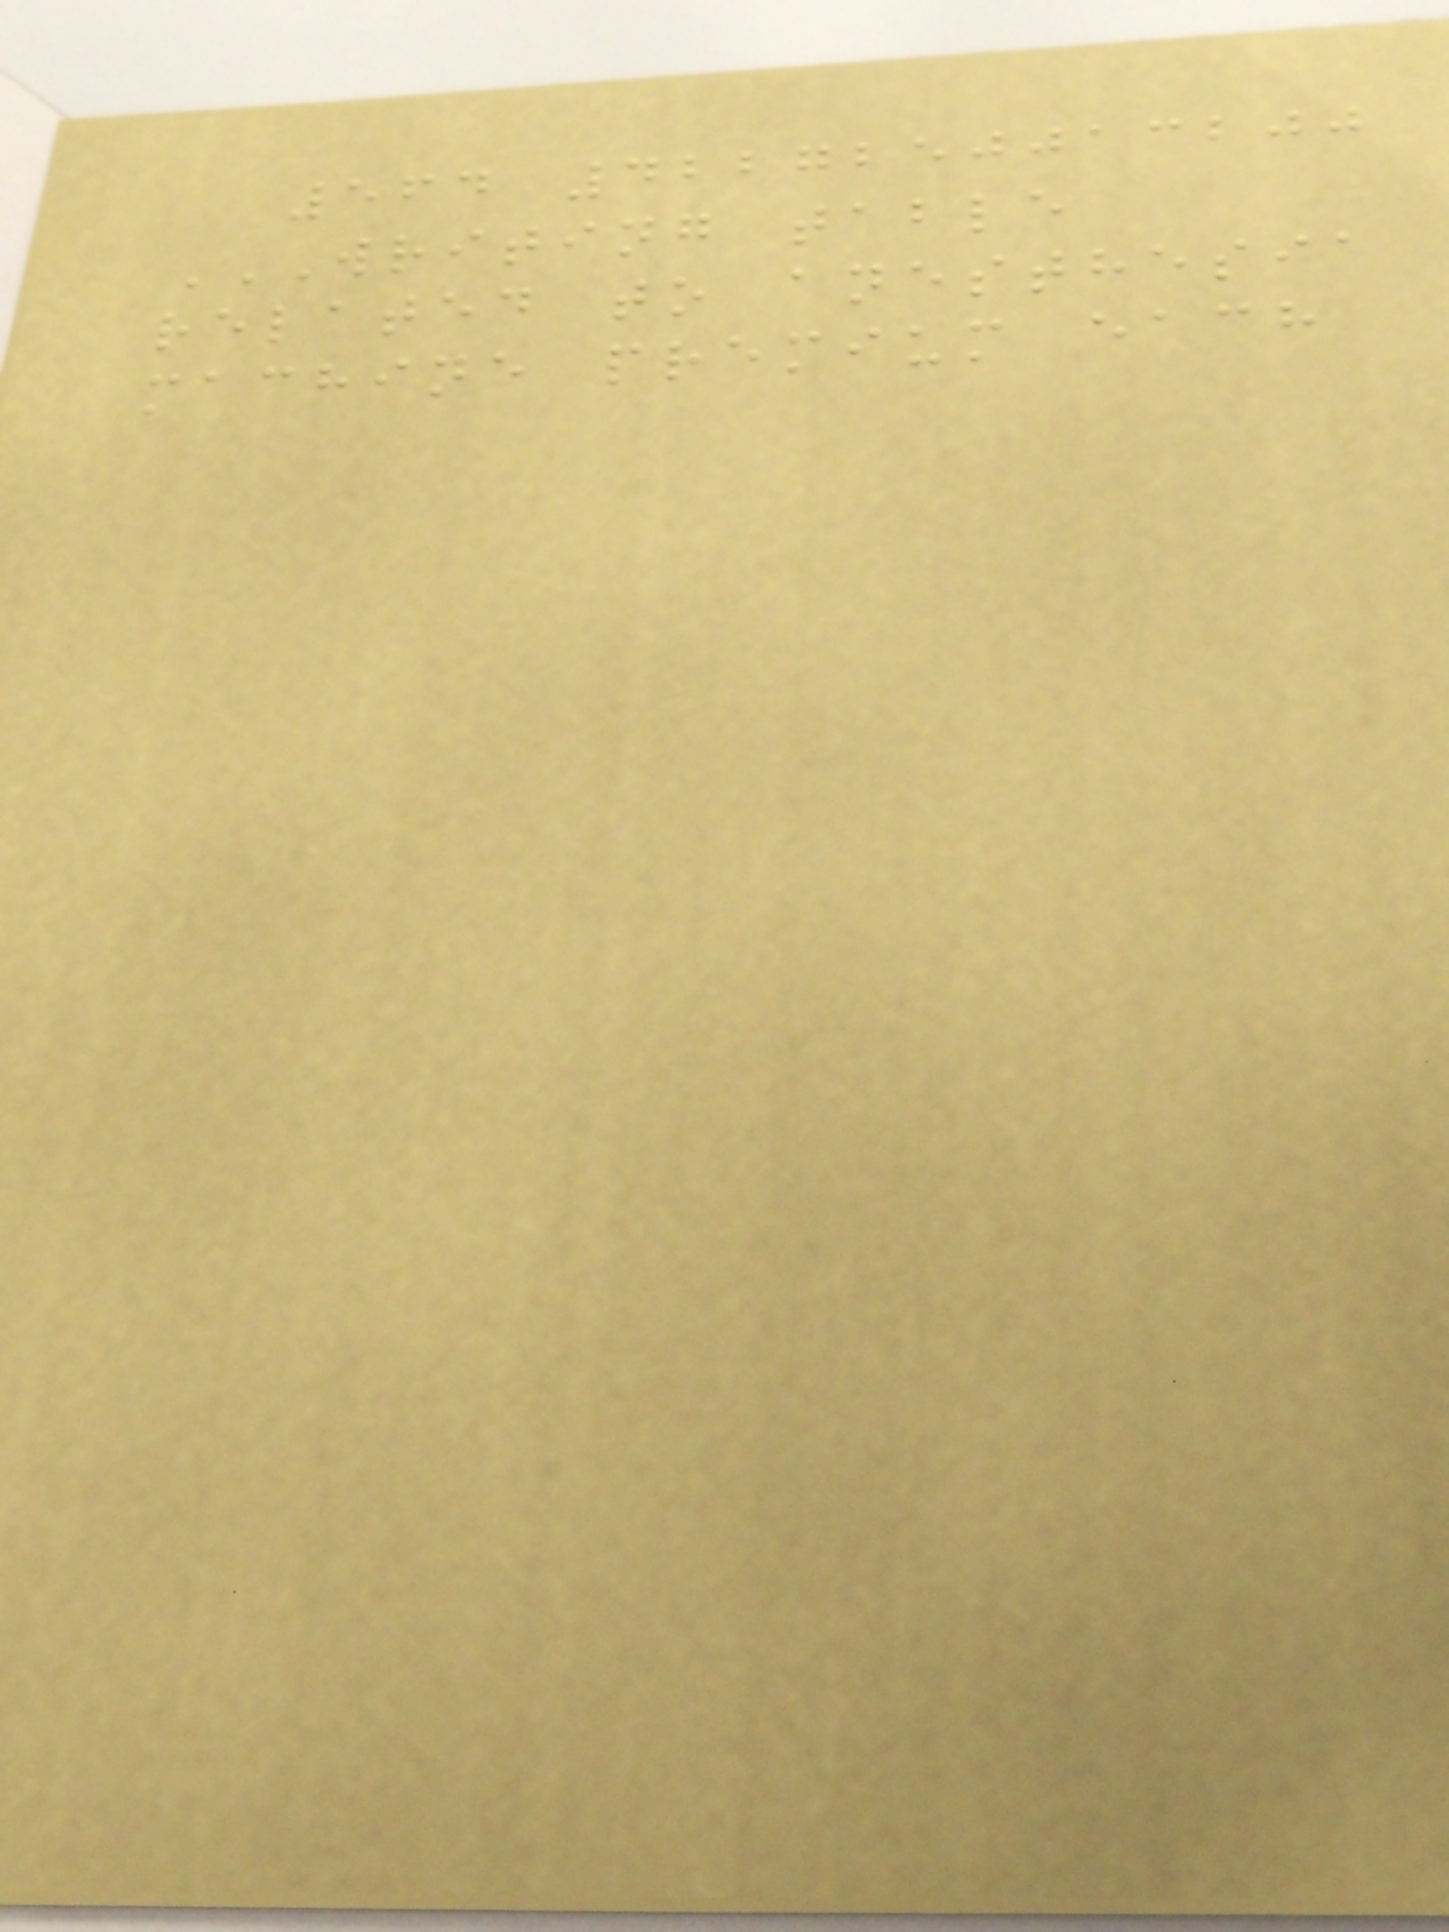564 4227250013200
WRITING TABLE
related to anesthesia
machine premium each
